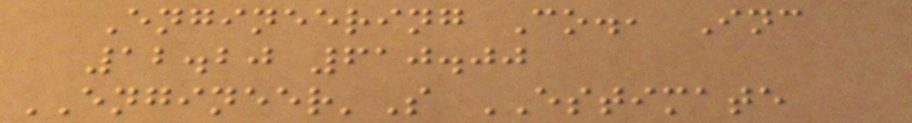Engineering Co., Inc
12.20 610.00
ENGINEER'S ESTIMATE
